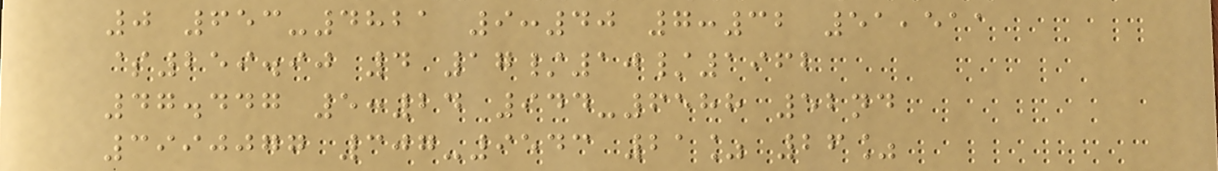0 653-4821 9:40 7:32 51,511
$259.90 4 17/10/1962
47.447 5:24 944-6588 52nd
3990077 307-9543 21% 26%
